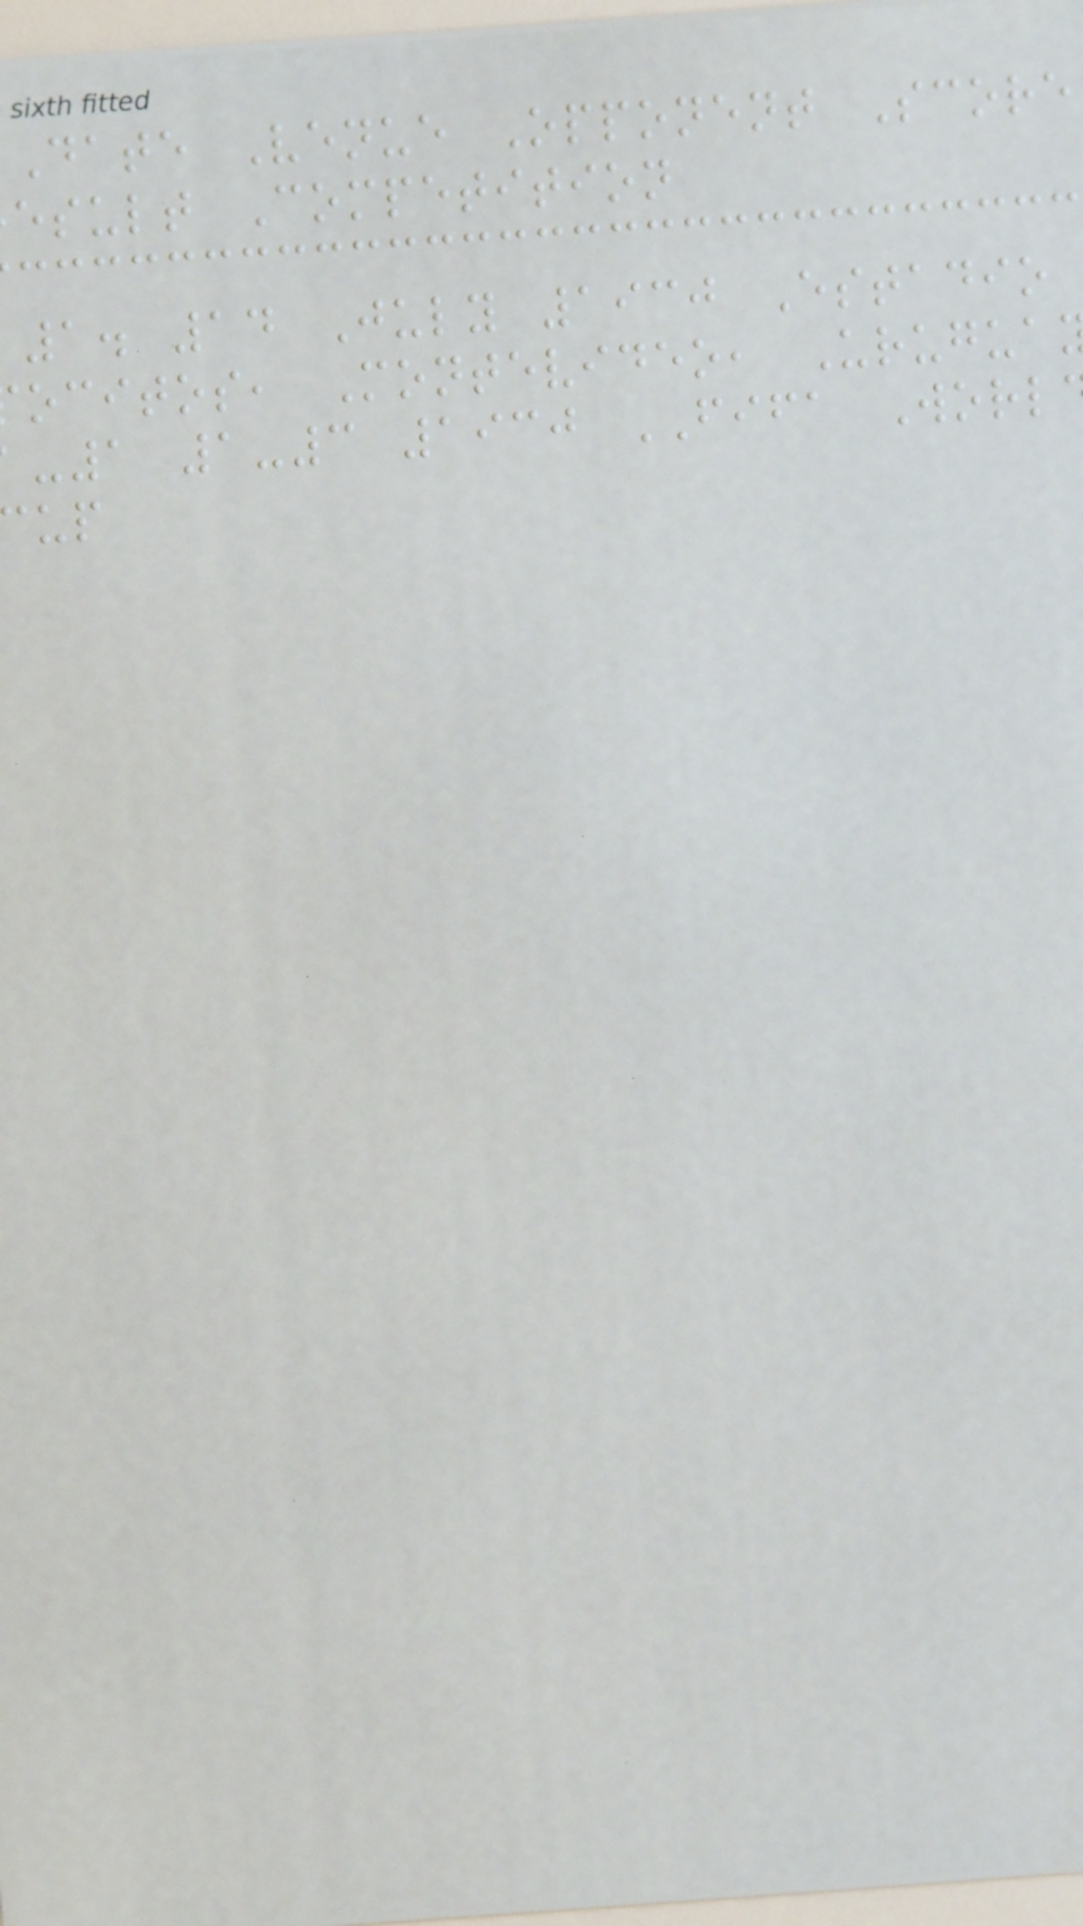Date Venue Opponent Score
esult Competition
1. 14 July 1930 Estadio
ocitos, Montevideo, Urugua
-1 1-3 1930 FIFA Worl
